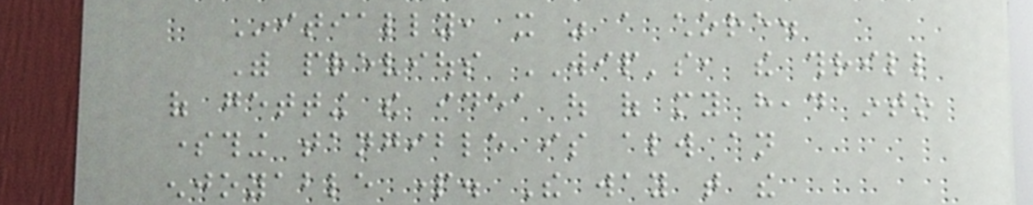Initially, it was a chore.
With previous WIP's, the thrill
of getting the idea out of my head into
something tangible is always an
enjoyable part. The way that the
